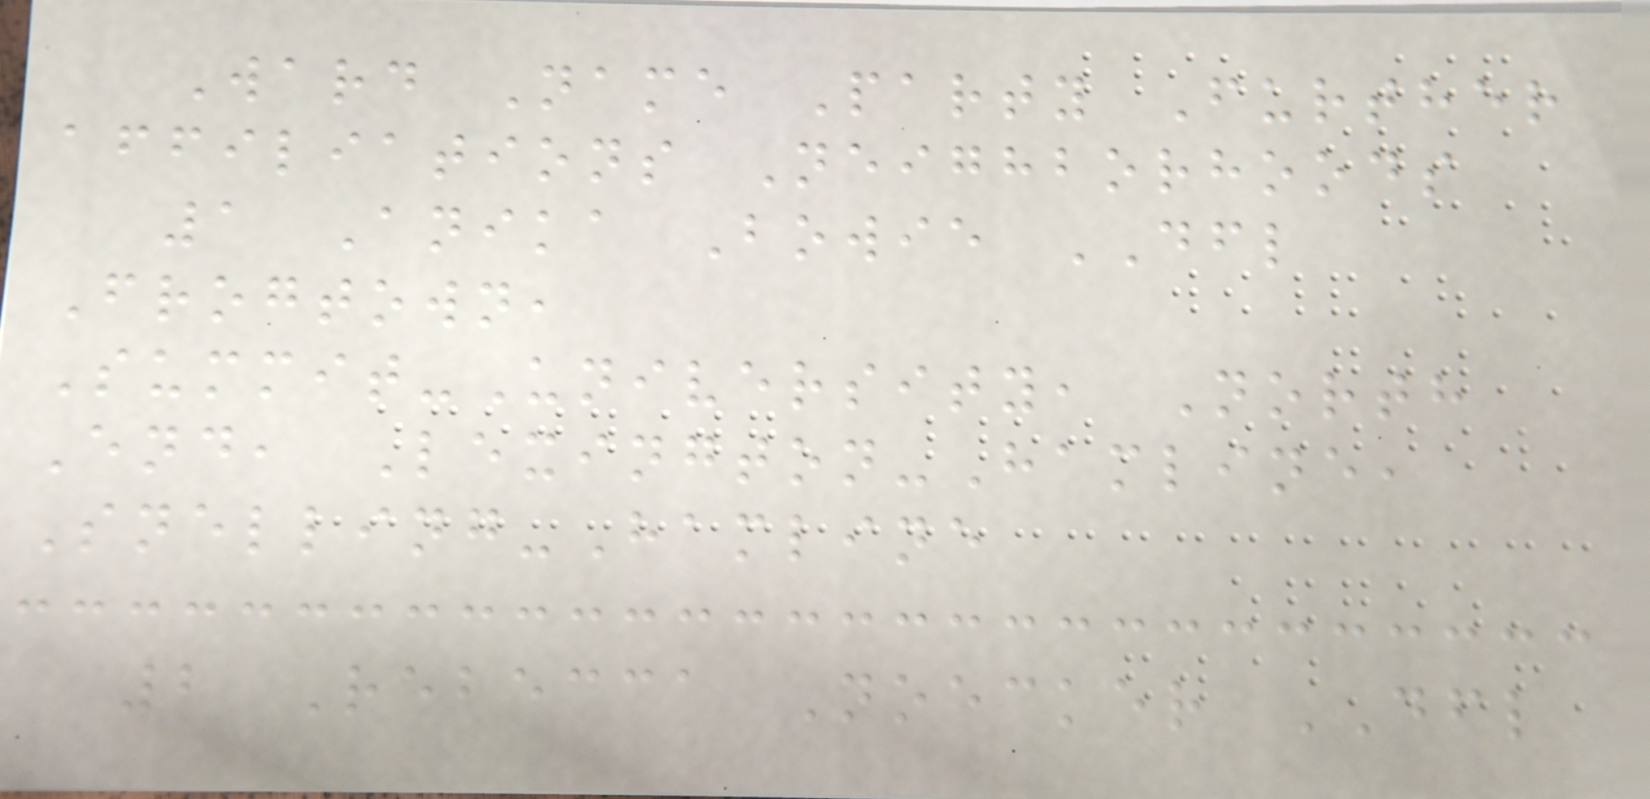Ward Name Party Further
affiliations Neighborhoods
1 Anika Bowie DFL
Frogtown,
Summit-University, North
End, Lexington-Hamline,
Snelling-Hamline
2 Rebecca Noecker DFL
